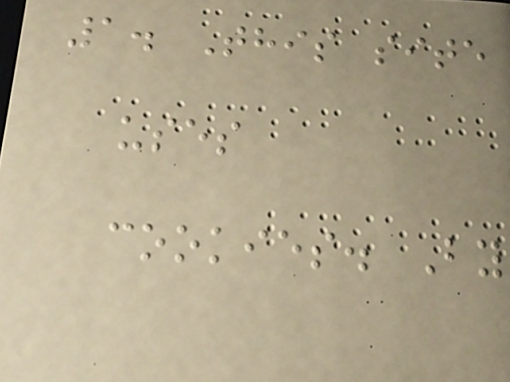1. This site
uses
cookies. By
